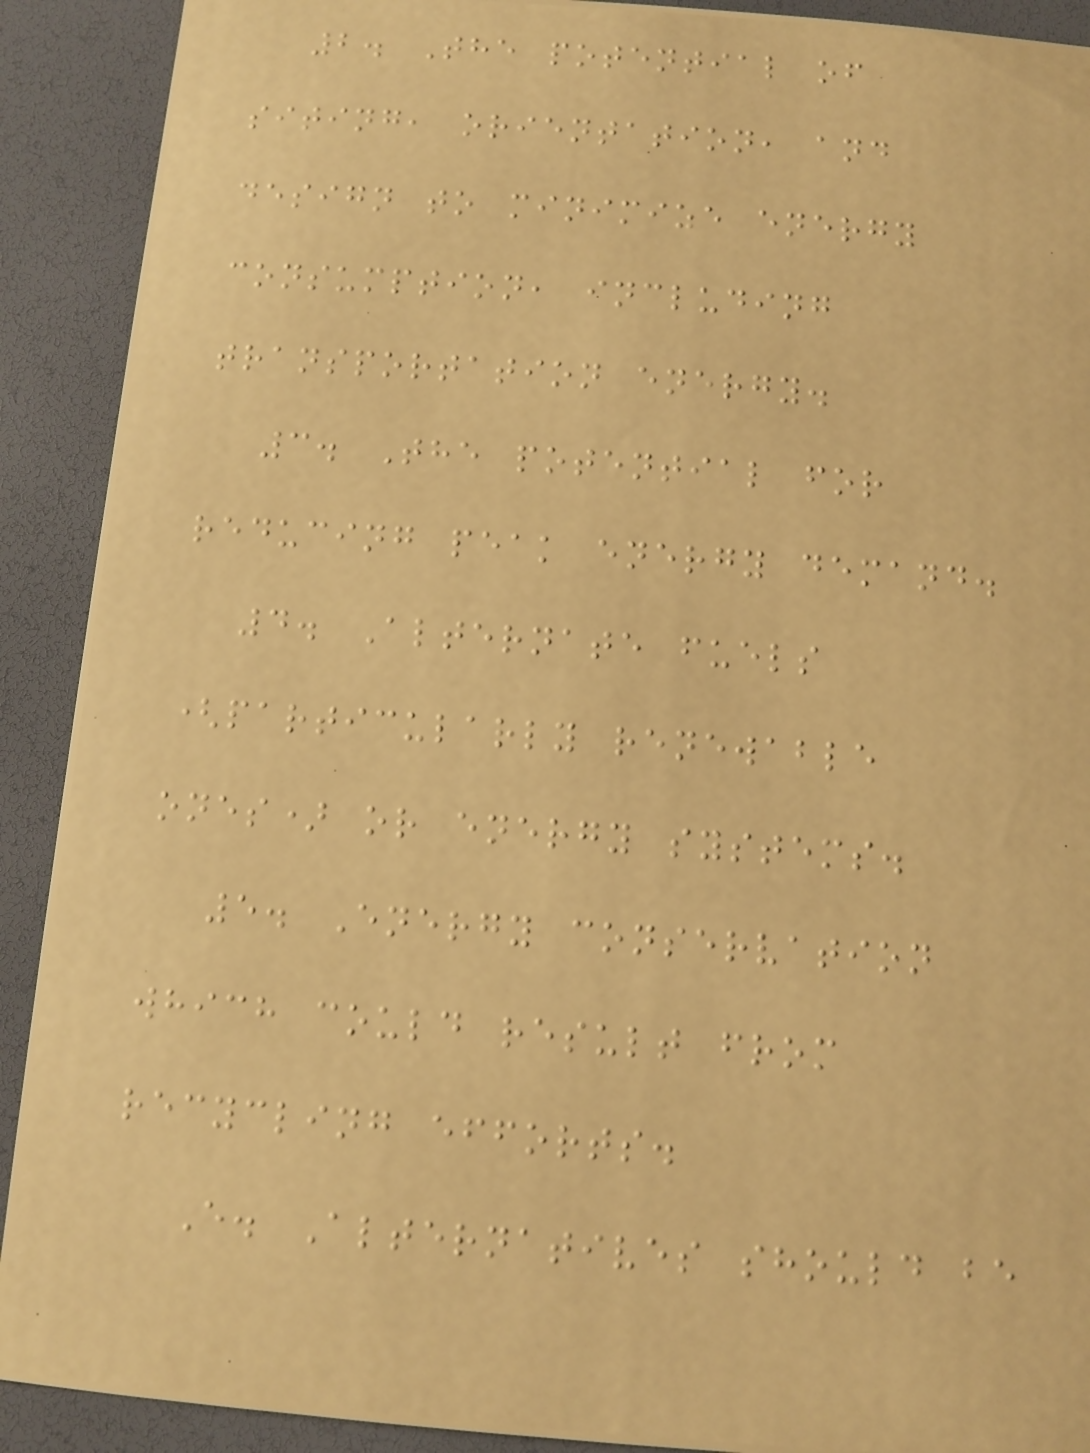2. The potential of
siting, orientation, and
design to minimize energy
consumption, including
transportation energy.
3. The potential for
reducing peak energy demand.
4. Alternate fuels
(particularly renewable
ones) or energy systems.
5. Energy conservation
which could result from
recycling efforts.
E. Alternatives should be
